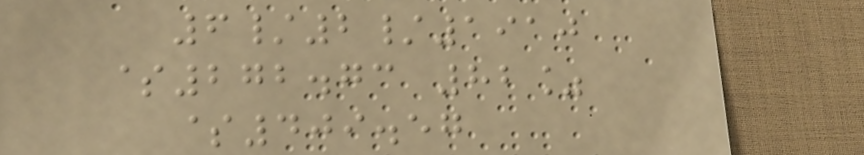6/2/1910
$272.73 82%
$409.57
